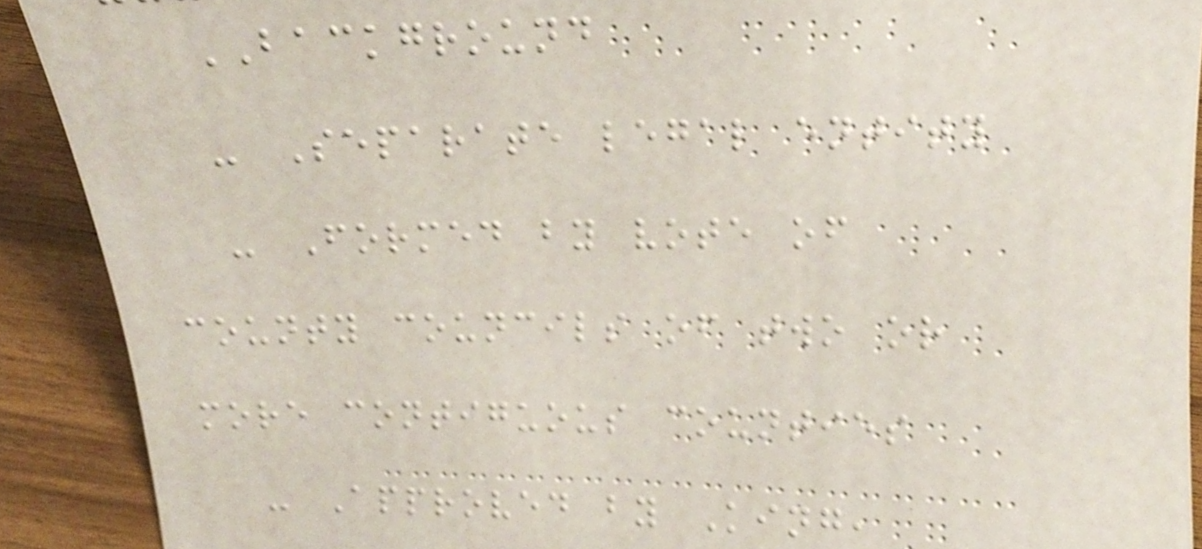BACKGROUND
- Separate legal entity
- Formed by vote of
county councils of two or
more contiguous counties
- Approved by King,
